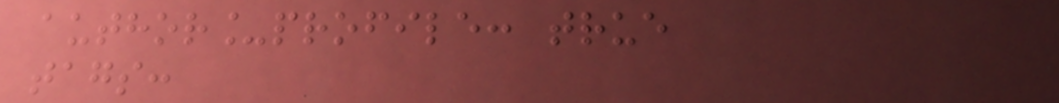author_profile: true
tags:
